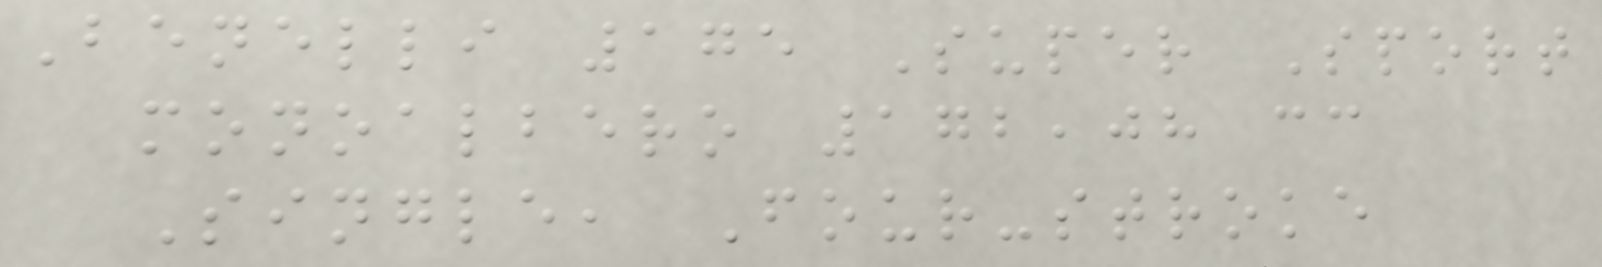Benelli 175 Super Sport
monoalbero 172,08 cc
Single, Four-stroke
